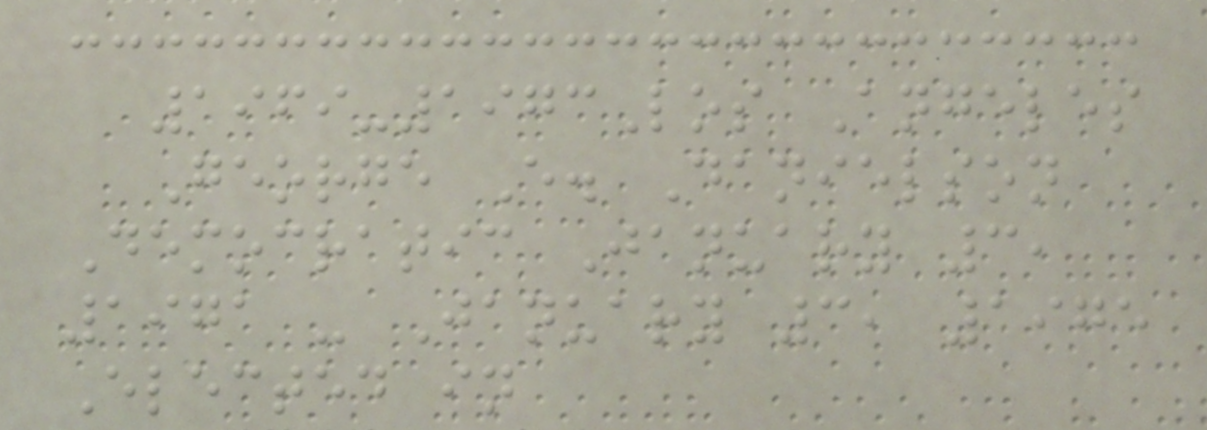1969-1973Los Angeles
George E. Danielson
Democratic January 3,
1971 - January 3, 1975
Elected in
